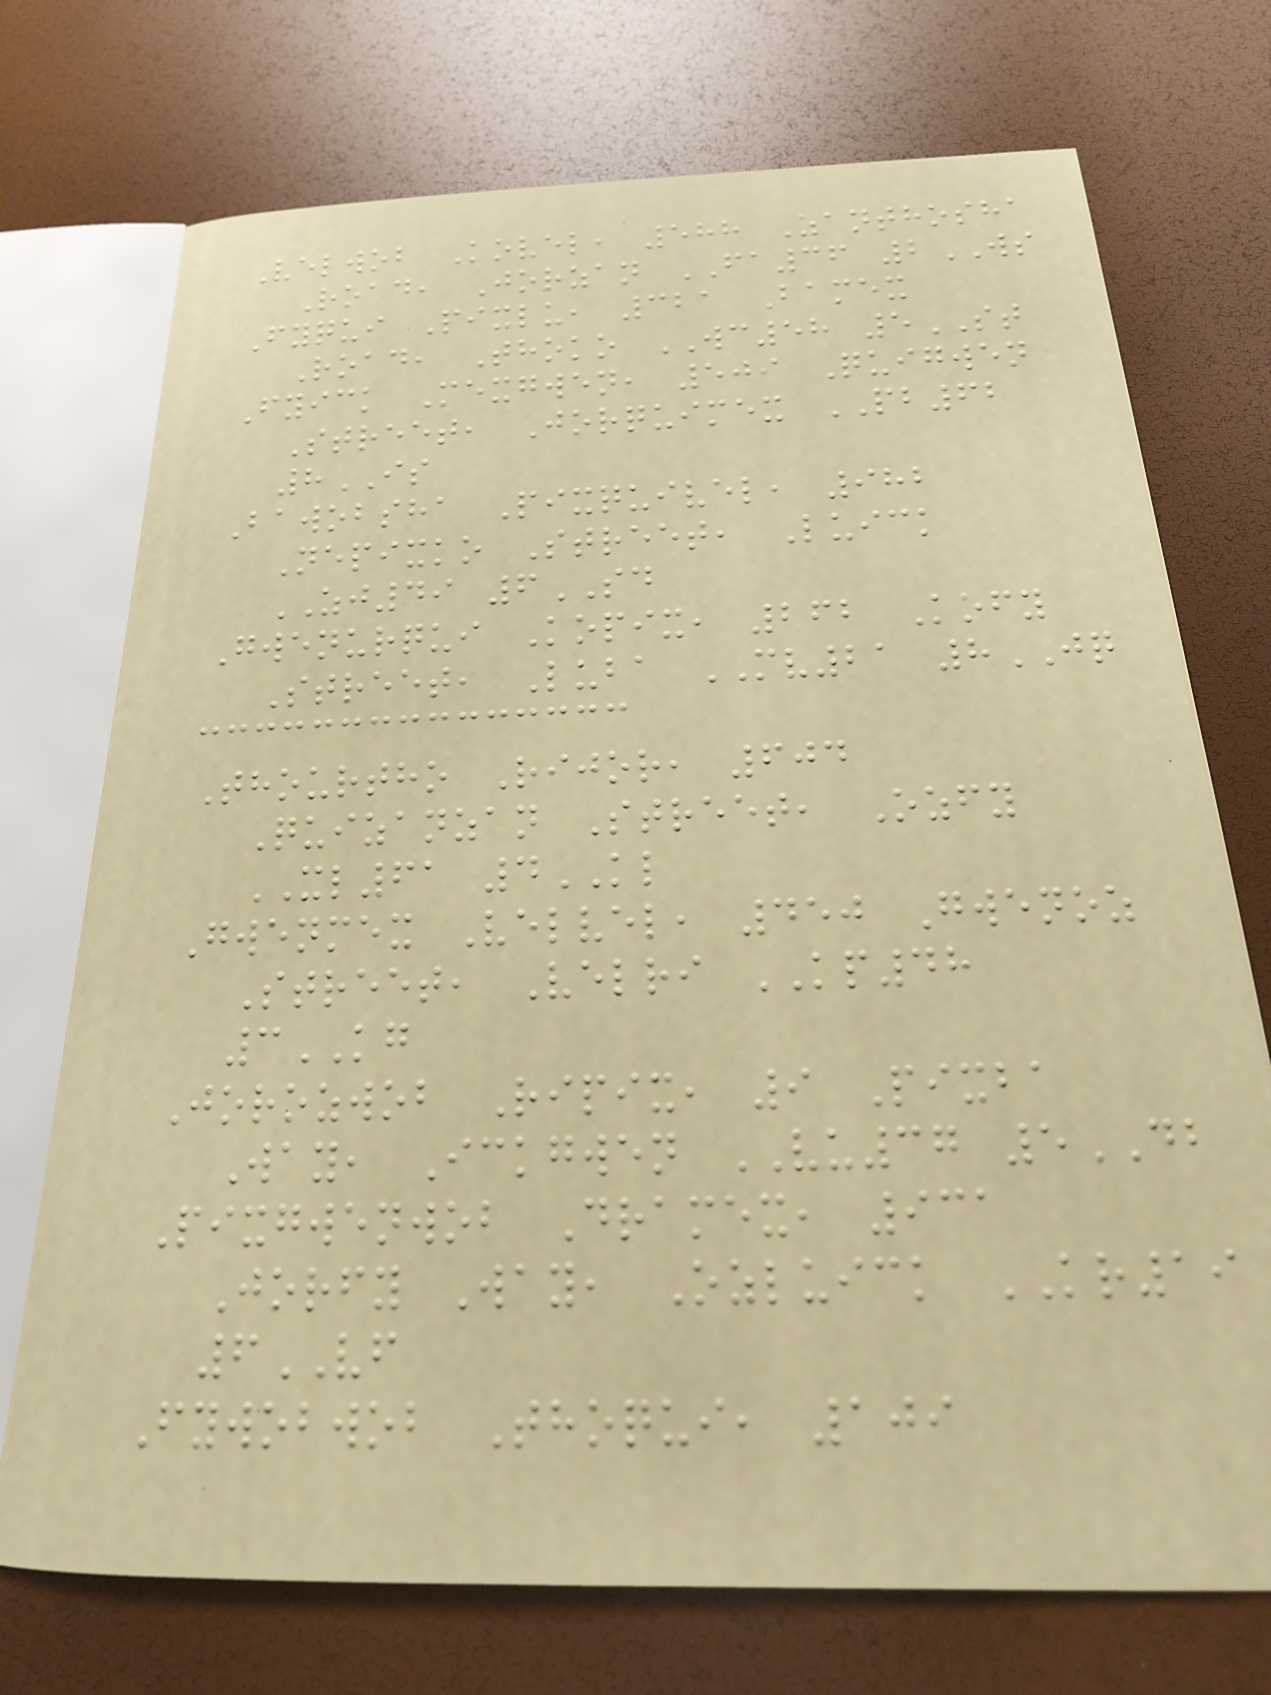Velwob Kovel, 588 Zanthosha
Road, Jorzan FA36 2WS
Fyqui Pixlu, 321 Bamex
Road, Thoko WC58 5ST
Fyick Mexgwen, 509 Quigwen
Street, Jorquimex PB62
8IS
Bawobsha Pixquivel, 982
Nepixko Street, Luick
ZJ49 6SD
Gwenurqui Kopix, 262 Kofy
Street, Luba MV21 8JQ
Thourtho Rijor, 604
Quizanzan Street, Ozfy
XL61 4KL
Gwenmex Velvel, 450 Gwenoz
Street, Velri KP48
3KG
Jorozwob Ripix, 9 Pixba
Way, Ickgwen VU37 5DB
Pixgwenwob Dramex, 931
Jorfy Way, Ozluick KR19
6VF
Fywobwob Thoqui, 109
